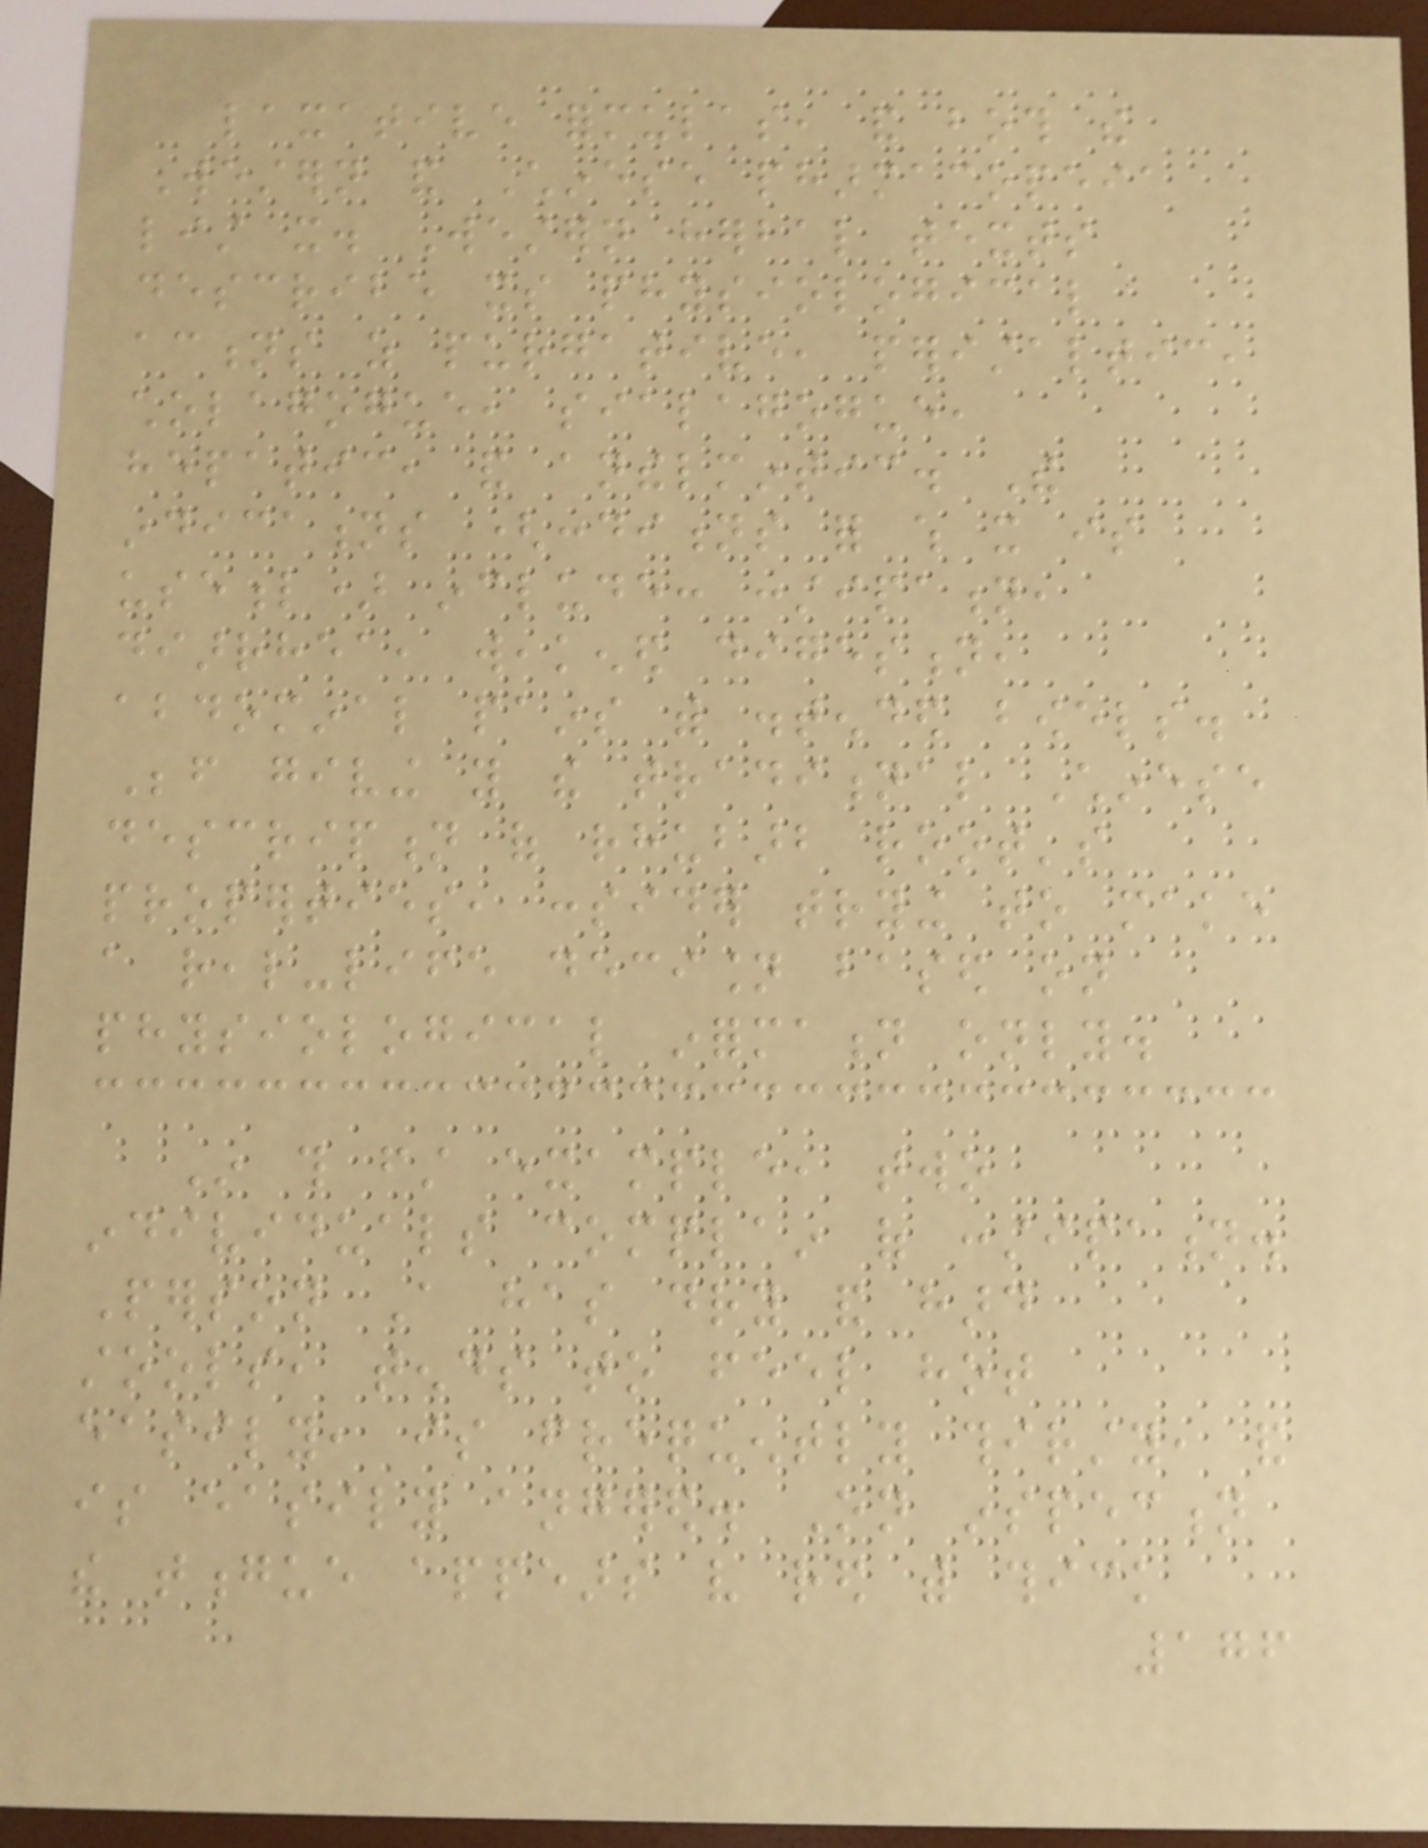laxative formulas, and both the
Western and Chinese pharmacopeia
list it. Western herbal texts
describe its physiological
actions as purgative, peristaltic,
cholagogue, sialagogue,
hepatic, and anthelmintic. The
indications (conditions for which it is
useful) include: constipation,
diarrhea, weakened digestion,
abdominal pains with distended bowels.
Before giving you the traditional Chinese
description of rhubarb root's
properties, consider trying to make
a real-life decision based on
physiological information only.
In this first example, two
individuals complain of constipation.
Person A has dry and hard
stools, tends to feel hot
easily, is frequently thirsty, and
is easily angered. On inspection
the tongue appears very red with thick
176
